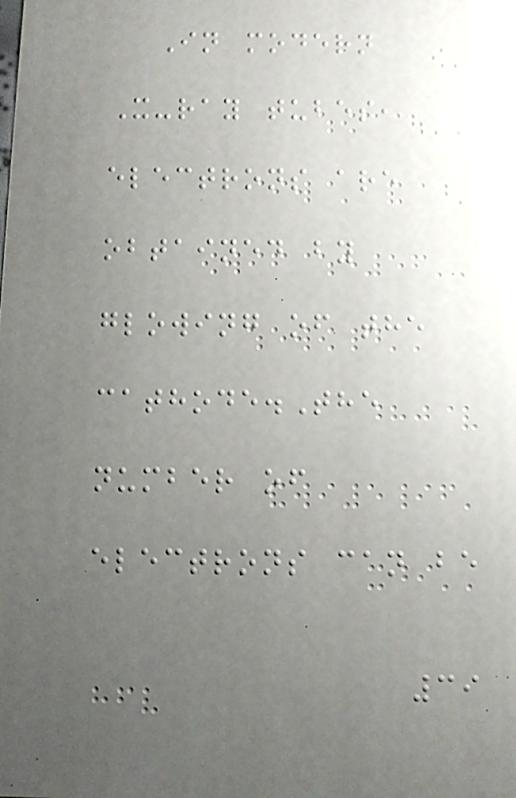In modern
X-ray tubes,
electrons are
obtained by
glowing of the
cathode.The
number of
electrons can be
39
